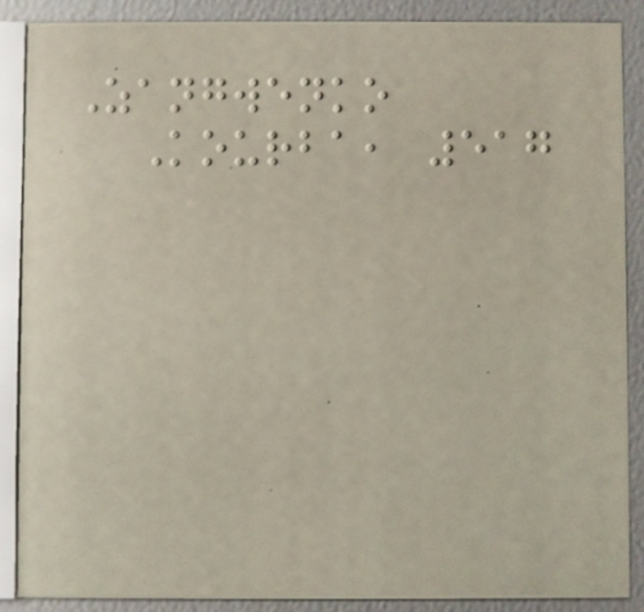Zangwenko
Kourba, 517
